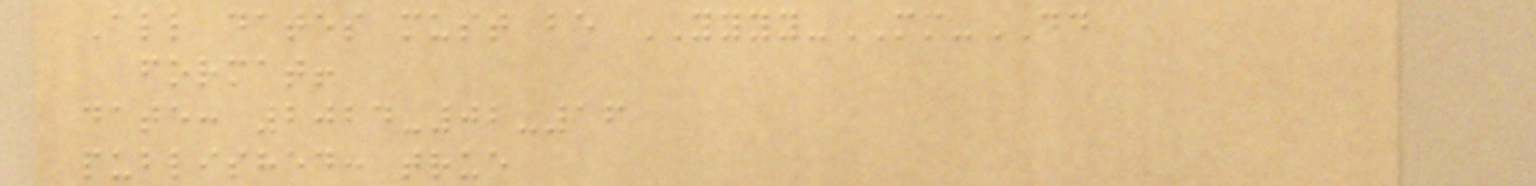All dates must be YYYY-MM-DD
format!
date: 2024-02-16
published: true
